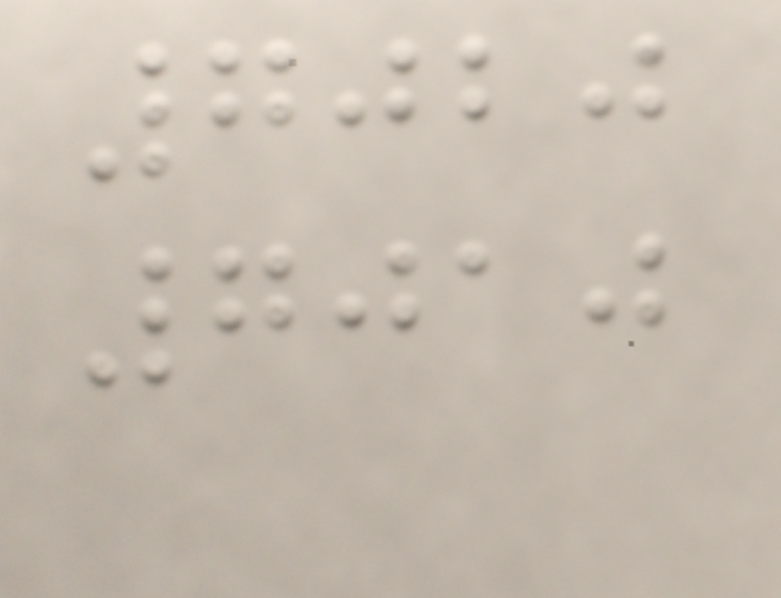7020
7010
